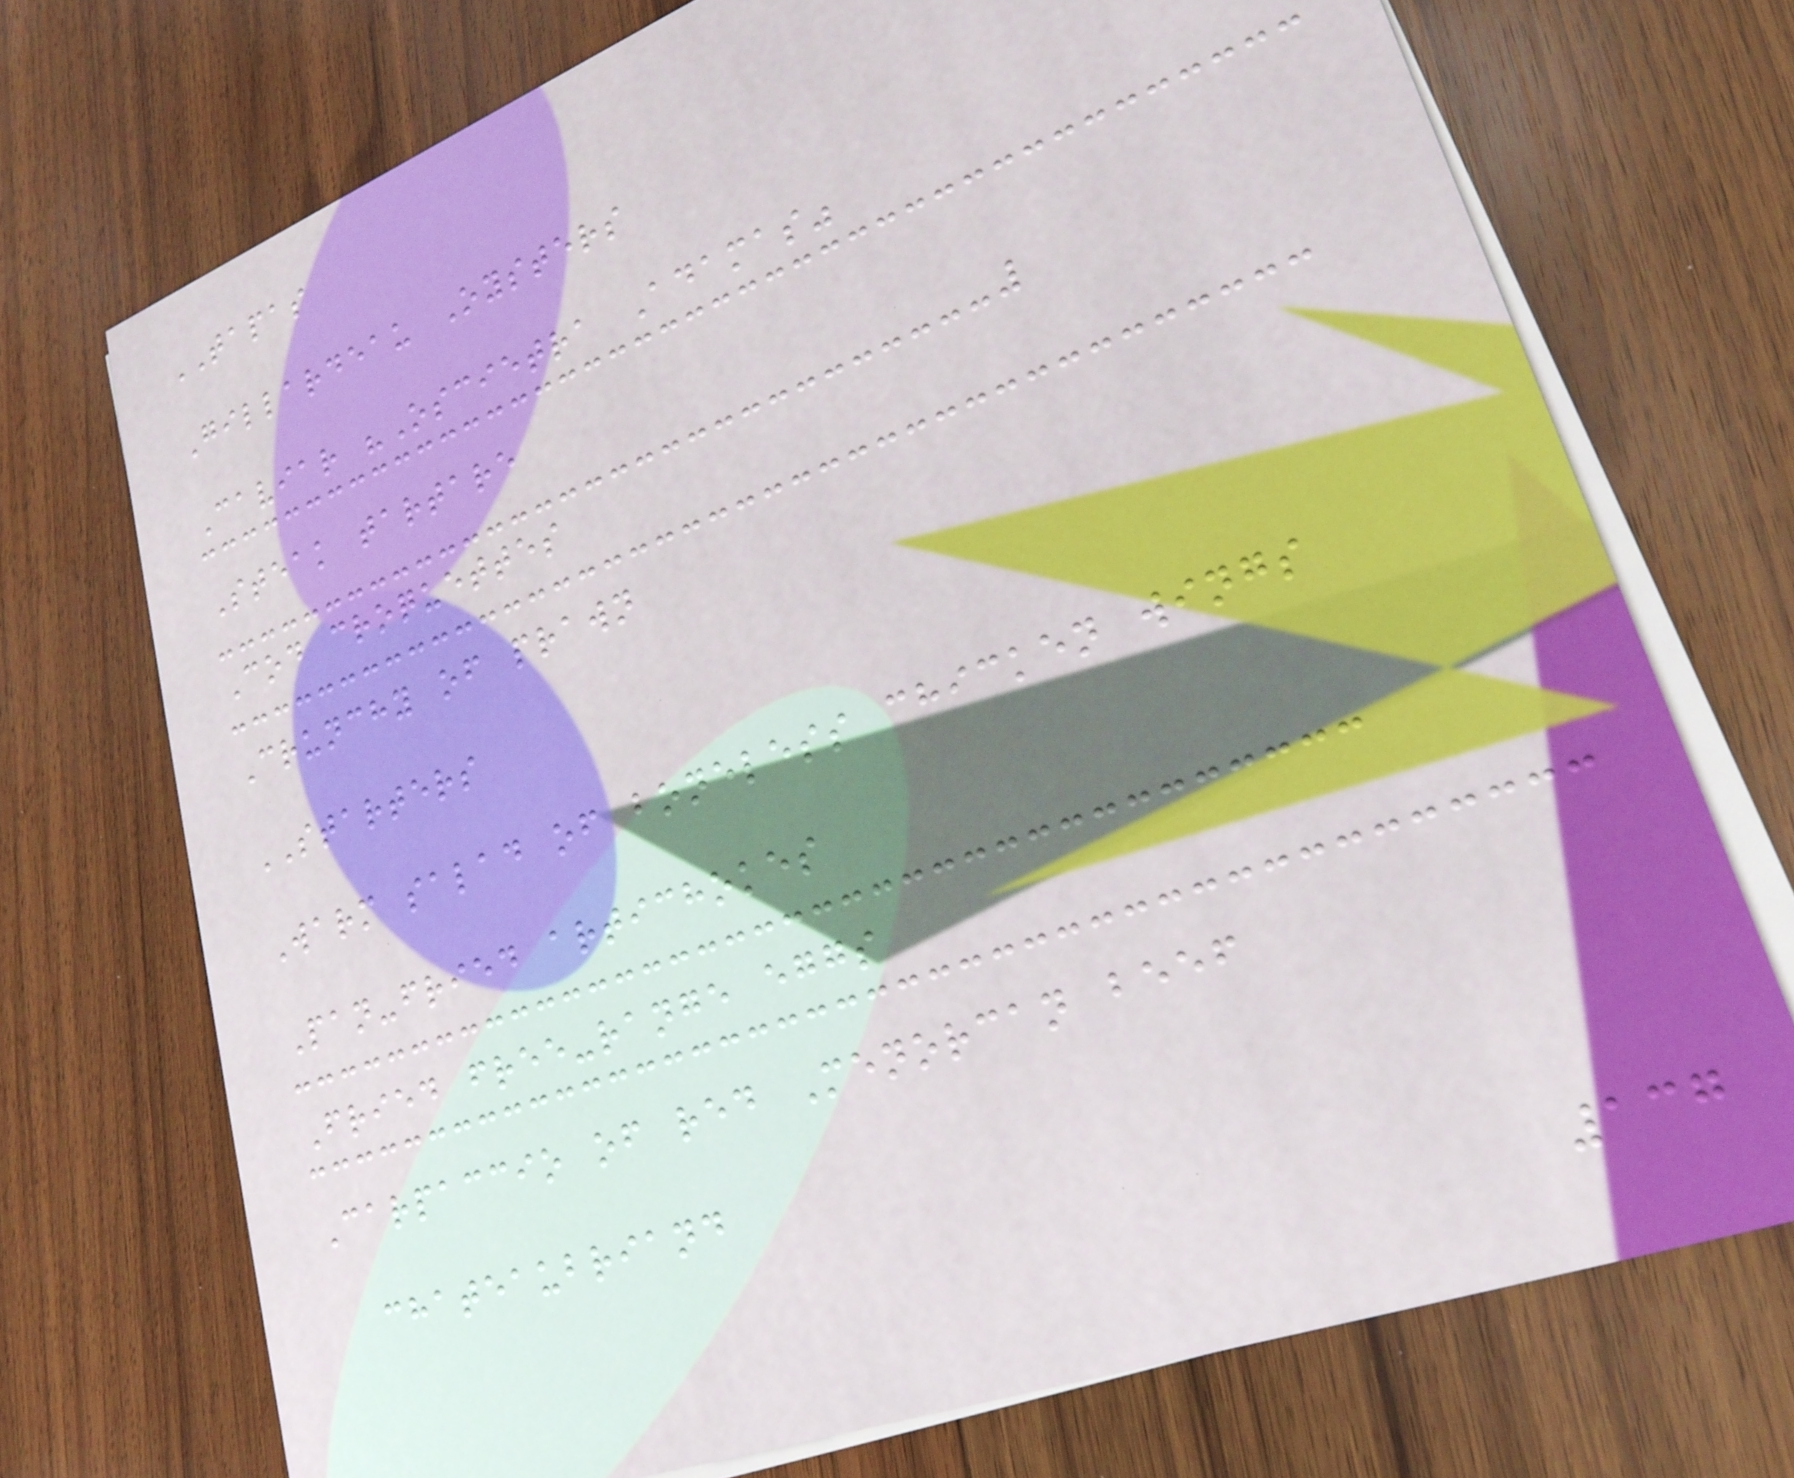TAPAS
Gillardeau Oysters
Caviar "Oscietra Adamas"
Steak tartare
Cod croquettes
Crunchy of prawn
STARTERS
Warm salad of boneless chicken wings
Pan-fried artichokes
Fried free-range eggs
Carpaccio of red Menorcan beef
chateaubriand
137
